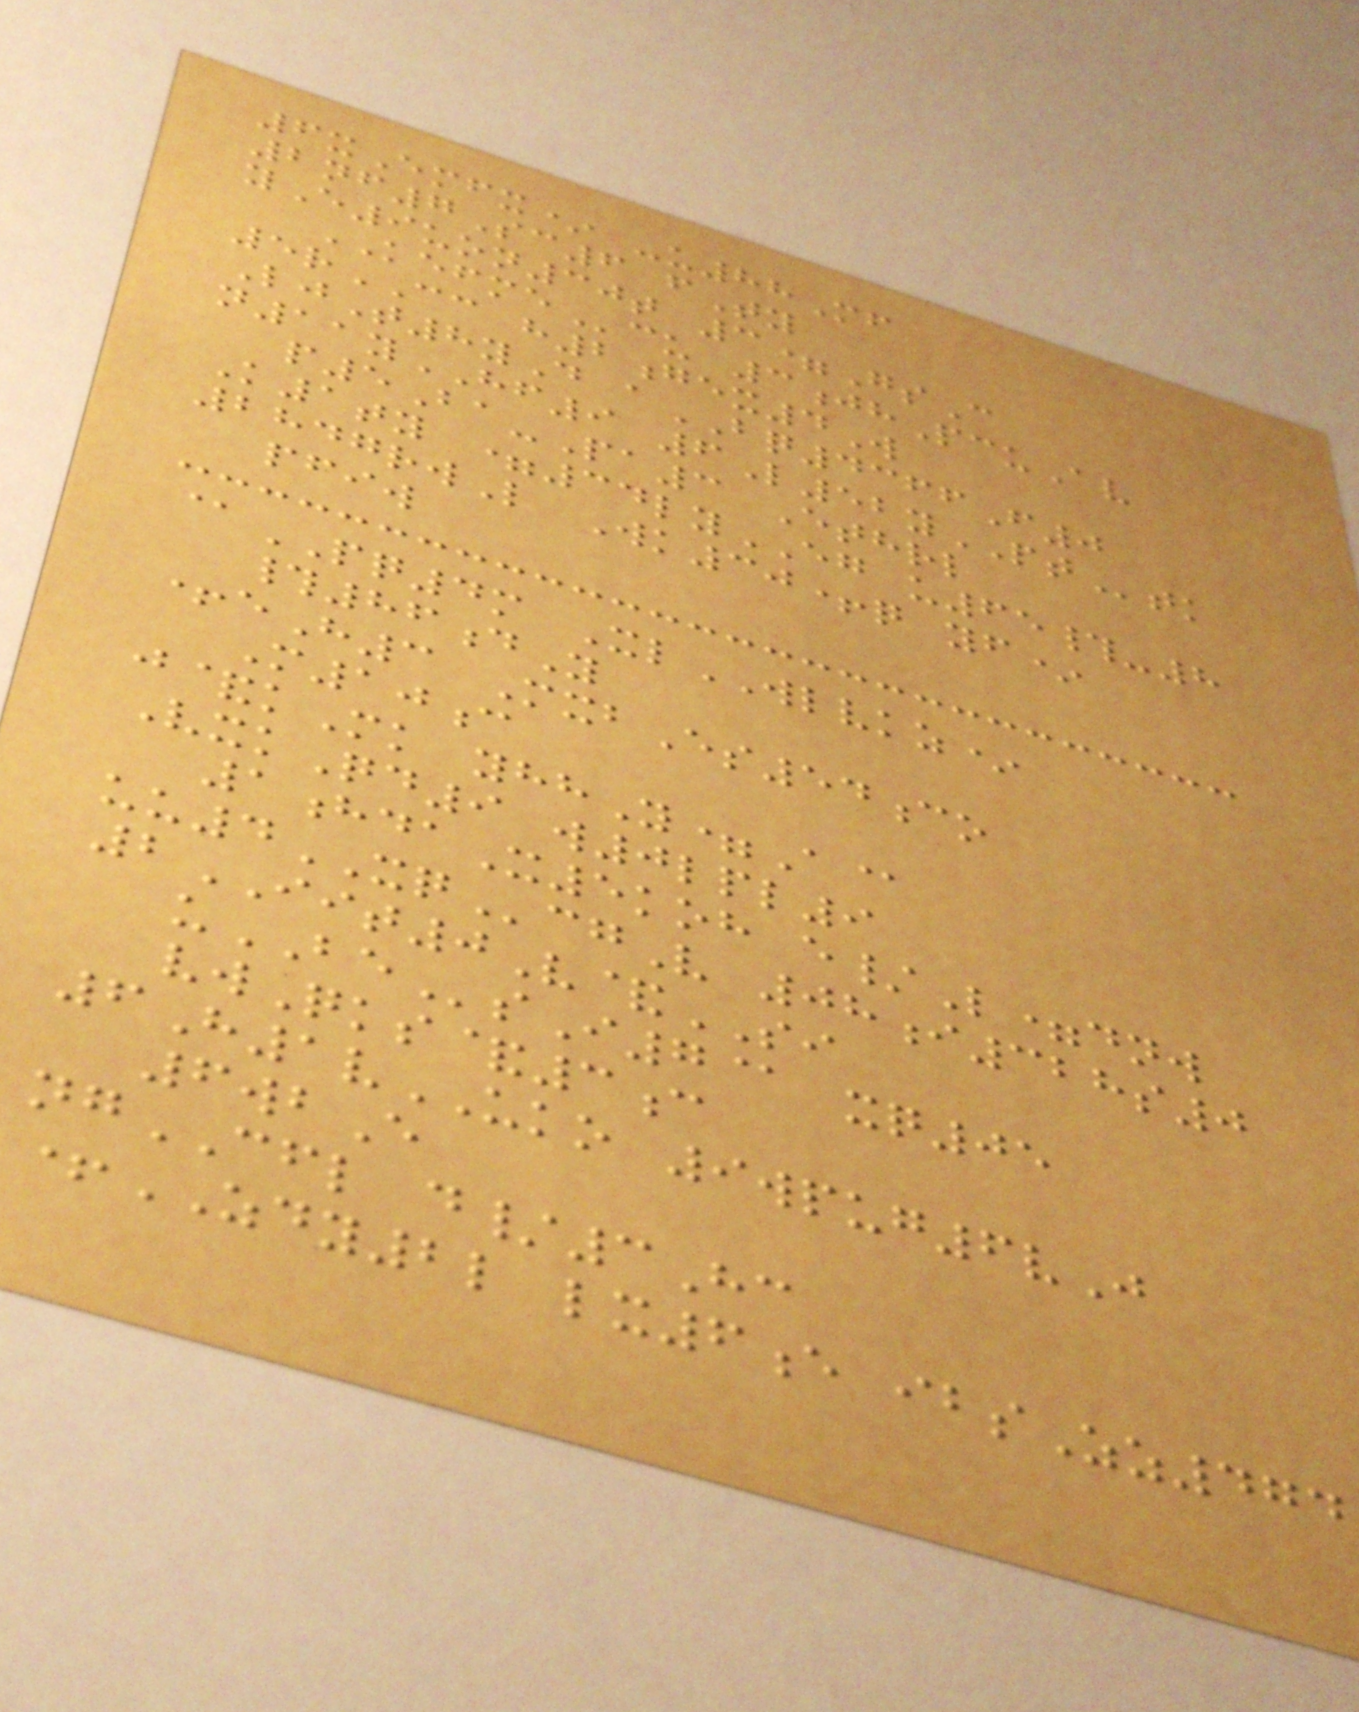6xEmfx* -u88Mf
2nf7Sc6 fTy
yE9uon30t 3=GsC
KEFMEcu 3jhPcuAv
5rCC h2gex4W
LjT8yD aBQ4366F0
n11yHF9 6L52yPTtk
p5Ba-Pa3 Ethrl
K1ty =34lyEG u65#-8
2847rwL Wk30+q yf*
pfiw
@PQ4m XlWLVKZ*
#86dY
+eH3 MxbEs54co
M10c
j&kMk yhhY=A@
VxkQd9 w0lpl9
1hdaX5koh e/L=dnw
uu4XQcgV 08i328s0
2IIT0V&SI
uBEsI7@ xq05
vwQks&3c
6H1vUKO 9wpug6vJ
6wbE
ngCFL d/3Hc
+ZDY2l lx6e ibsZz474
